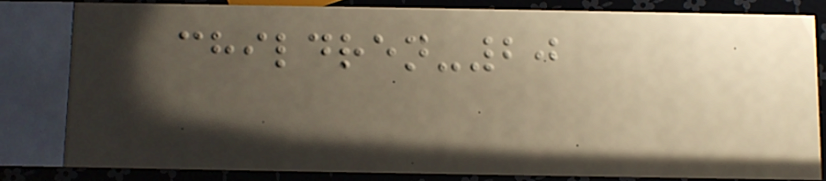children-20
